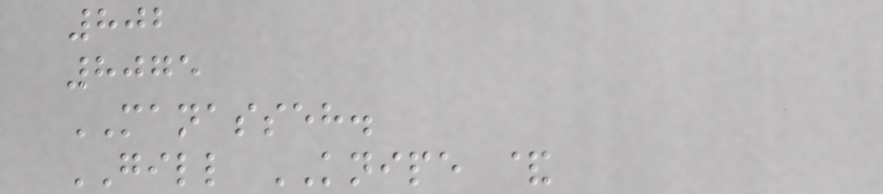802
8075
MANASSEH.
GILL KNIPE &
